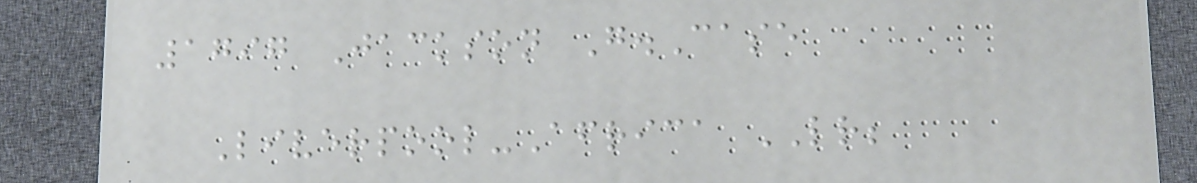1797 Jackson G.Case
Liverpool-Africa LR;
